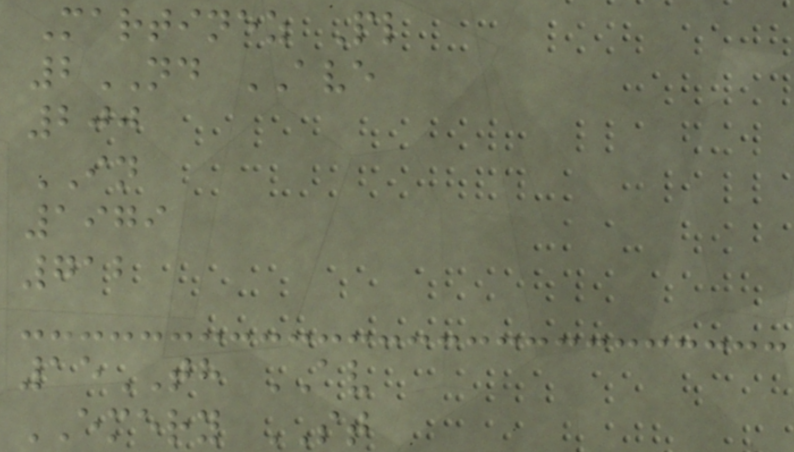Martinez Pl
2ND AVE
200
IN
1979
712
15TH AV
EMERY ST
